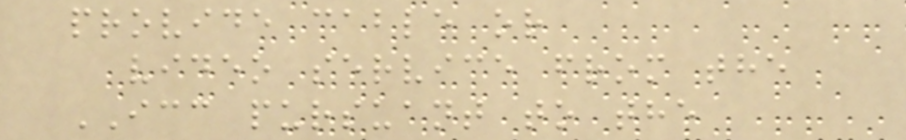provide cable or
video service from the
ICC pursuant to the
